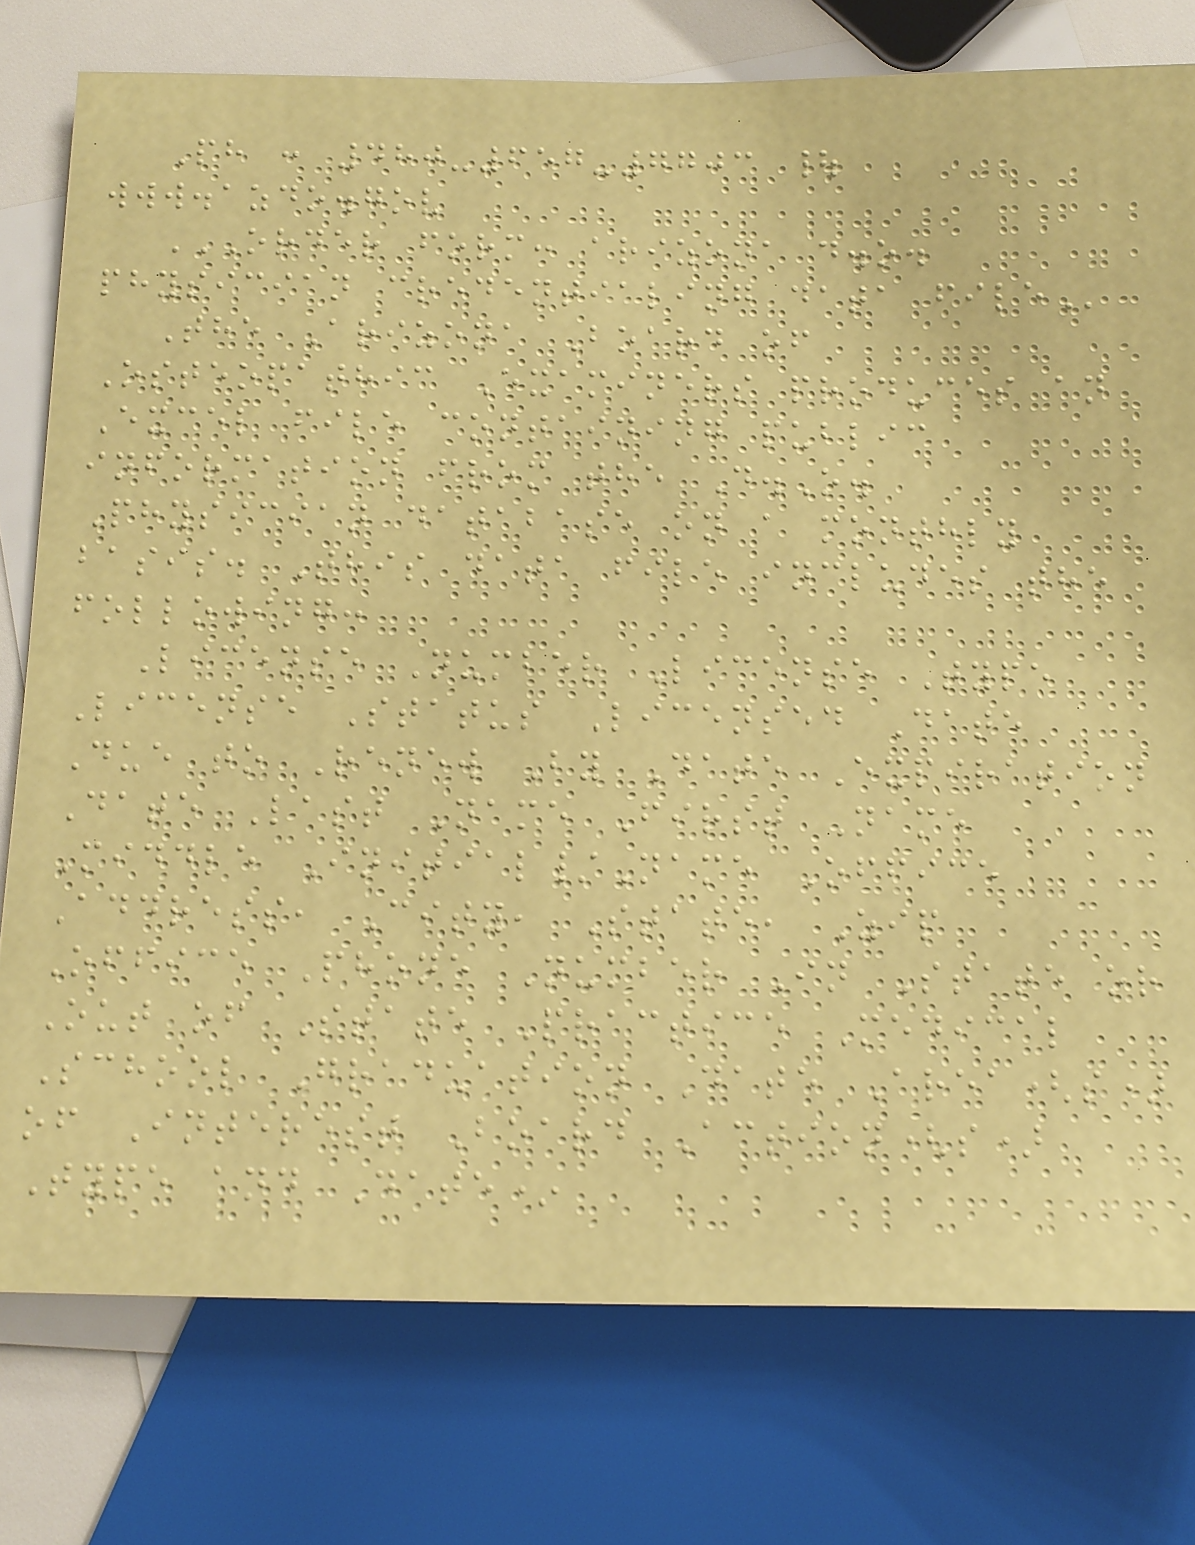Ph : 480-657-7703 |
www.azdo.gov
ORDER FORM: ARIZONA D.O.
PHYSICIAN CREDENTIALING DATA FILE
The Arizona Board of
Osteopathic Examiners produces an
Excel file containing public
information from the D.O.
Physician database on a monthly
basis. This data file includes the
following:
License Number License Type
License Status Licensed Date
Due to Renew By Date Expiration
Date Last Name First Name
Middle Initial/Name Office
Address, City, State, Zip
Office Phone Number In State or
Out of State Practice Medical
School Graduation Date Area(s)
of Interest Board Action(s)
Type and Date*
